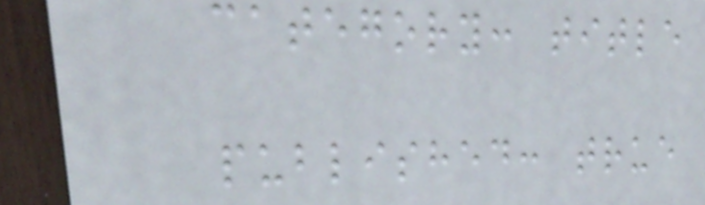category: title
published: true
